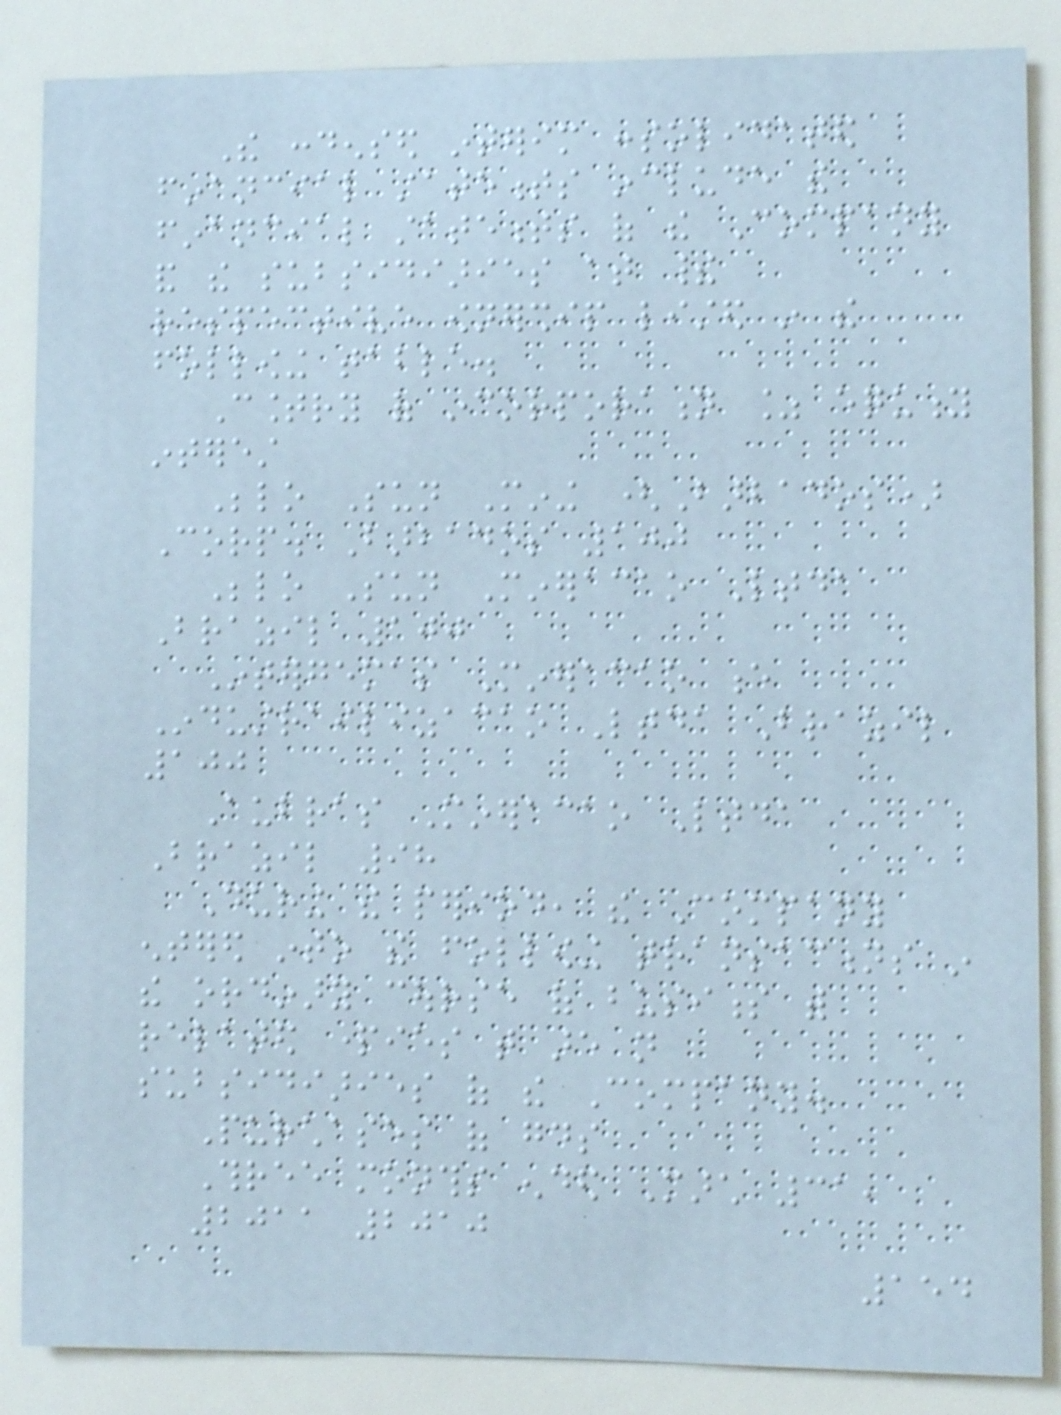The condensed interim consolidated
financial statements include the
financial statements of the Company
and the subsidiaries at their
respective ownership listed in the
following table.
Country of incorporation % equity
interest
Belo Sun Mining (Barbados)
Corp. Barbados 100
Belo Sun Mineracao Ltda
Brazil 100
Intergemas Mineracao e
Industrailizacao Ltda Brazil
100
Aubras Mineracao Ltda
Brazil 98
During the period, the Company
entered into the following transactions in
the ordinary course of business with
related parties that are not
subsidiaries of the Company.
Purchases of goods
Three months ended March 31,
2011 2010
154
